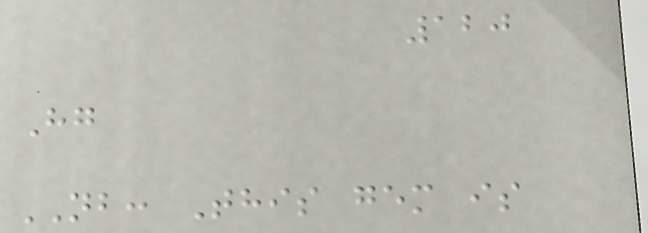120
Hg
NB: This gem is
